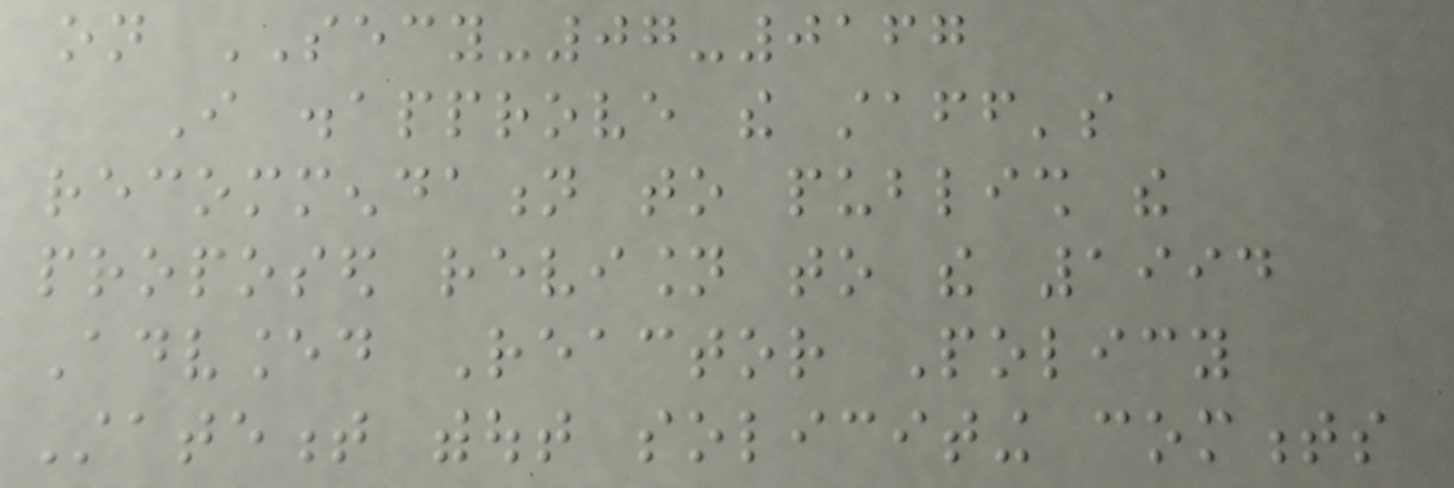on SECY-07-0167
I disapprove the staff's
recommendation to publish the
proposed revision to the 1994
Advanced Reactor Policy
Statement without soliciting comments
